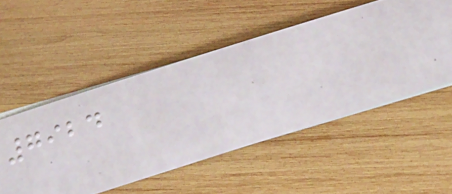7924
